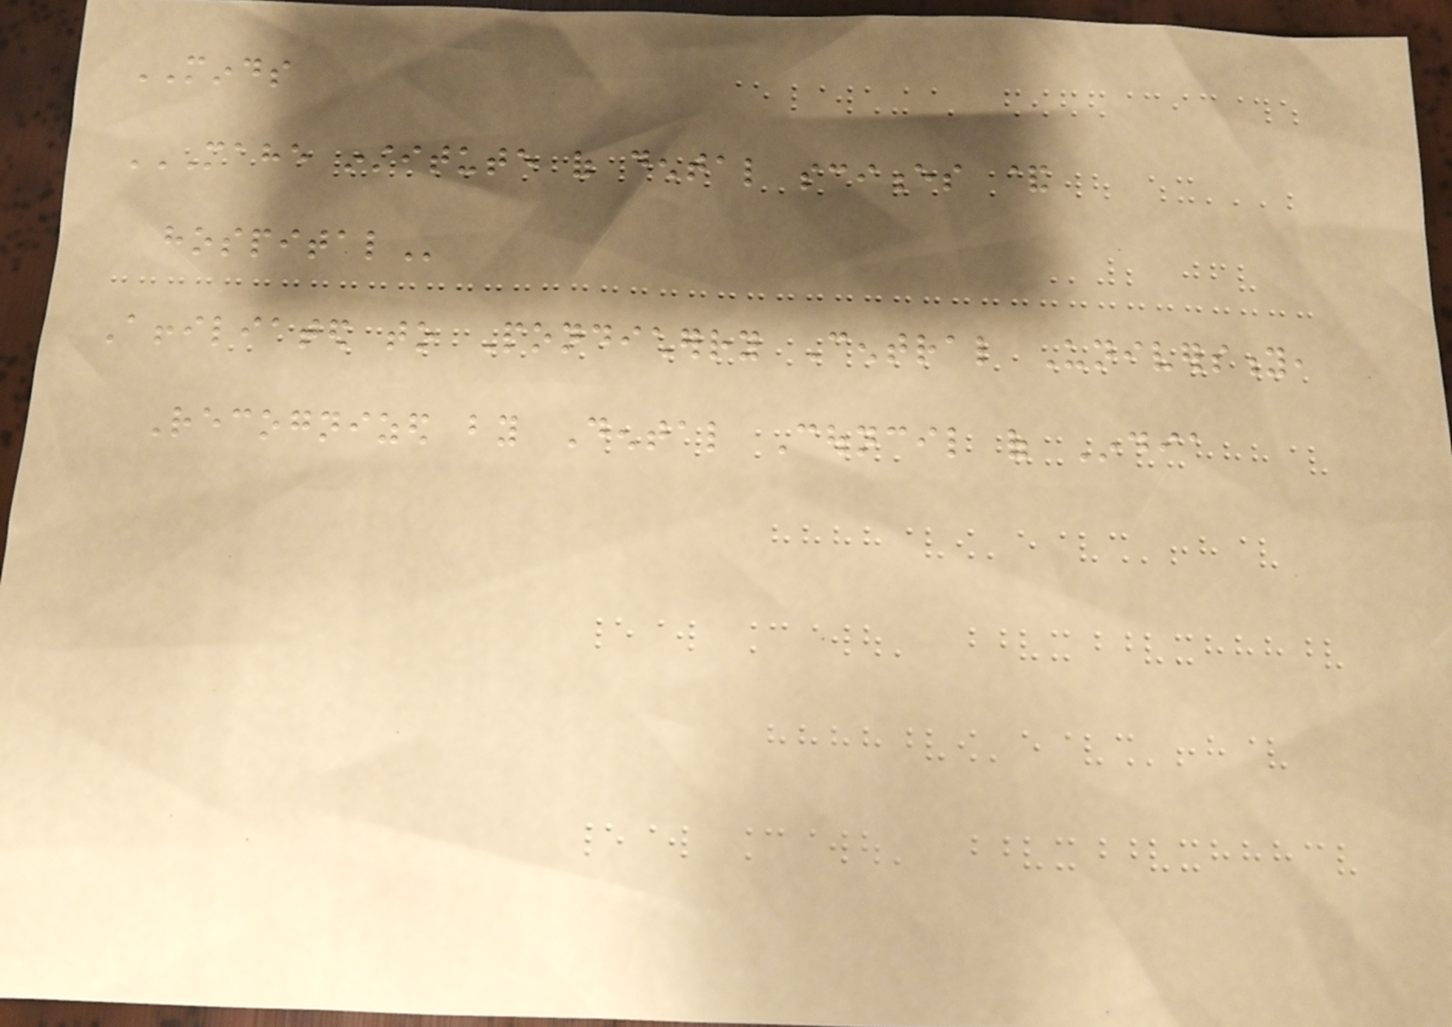MINDS
MAHE INSTITUTE OF DENTAL SCIENCES &
HOSPITAL
Affiliated to Pondicherry Central University,
Recognized by Dental Council of India
